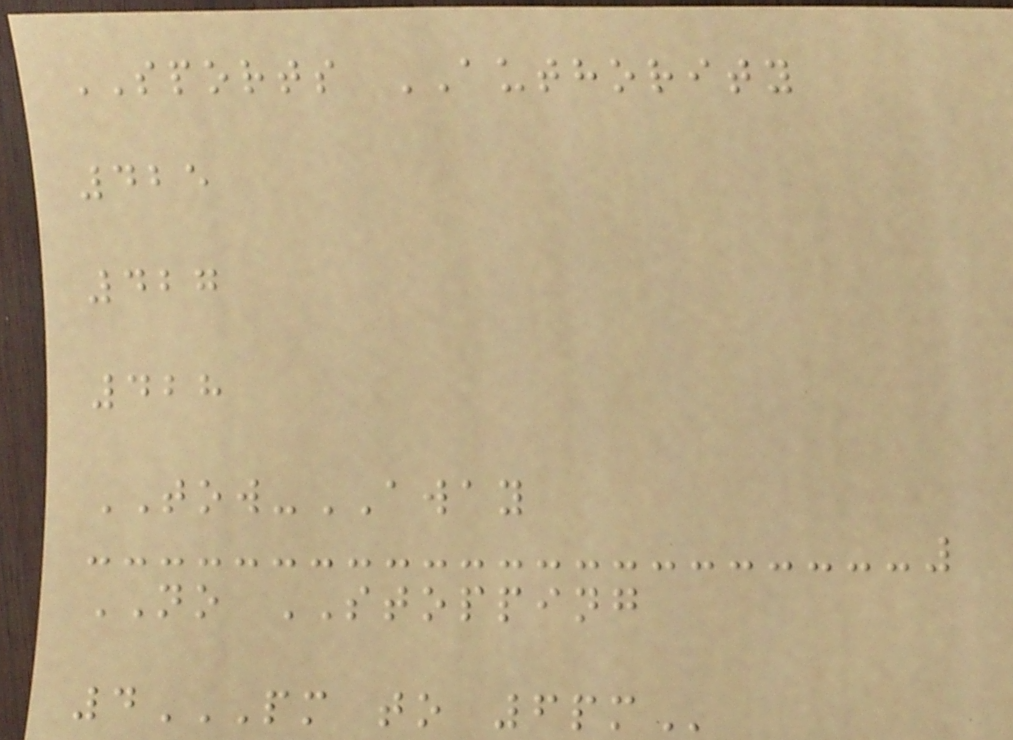SPORTS AUTHORITY
425
427
428
TOW-AWAY
NO STOPPING
4PM TO 6PM
